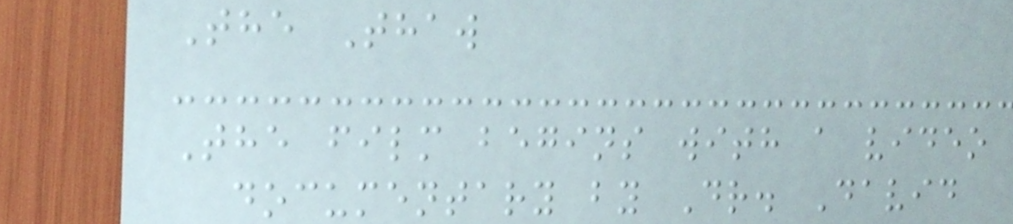The Thaw
The film begins with a video
documentary by Dr. David
